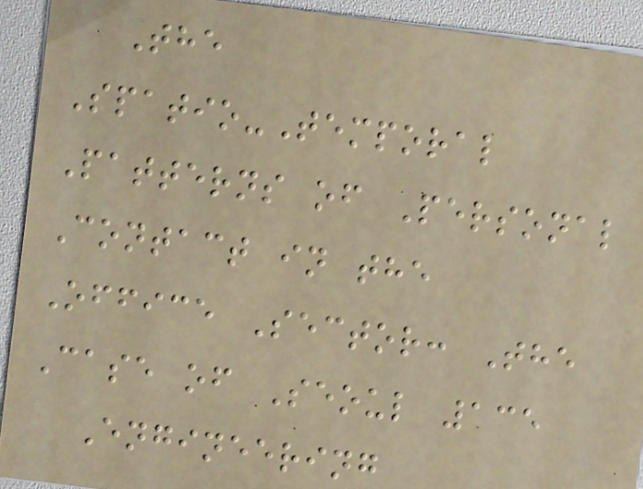The
Spatio-Temporal
Patterns of Personal
Contact in the
Office Sector: The
Case of Seoul 135
Engineering
